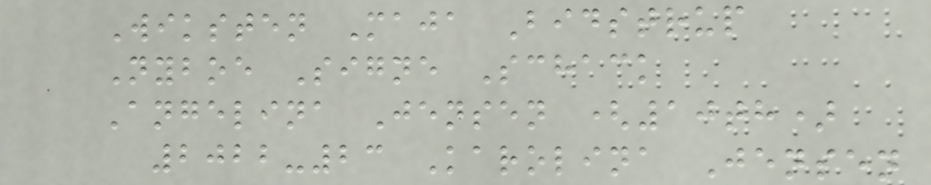Wiksten Maja Bidstrup
Nyboe Signe Schack
Angelina Jensen (10th)
2022-23 Karolina Jensen
